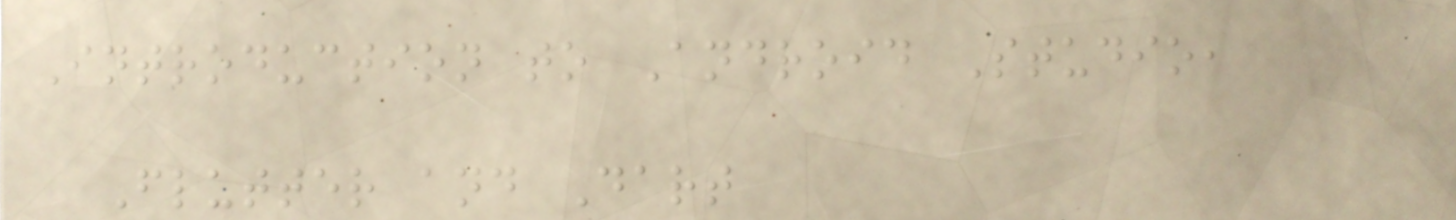Introduction to Android Studio,
Flutter and Dart
